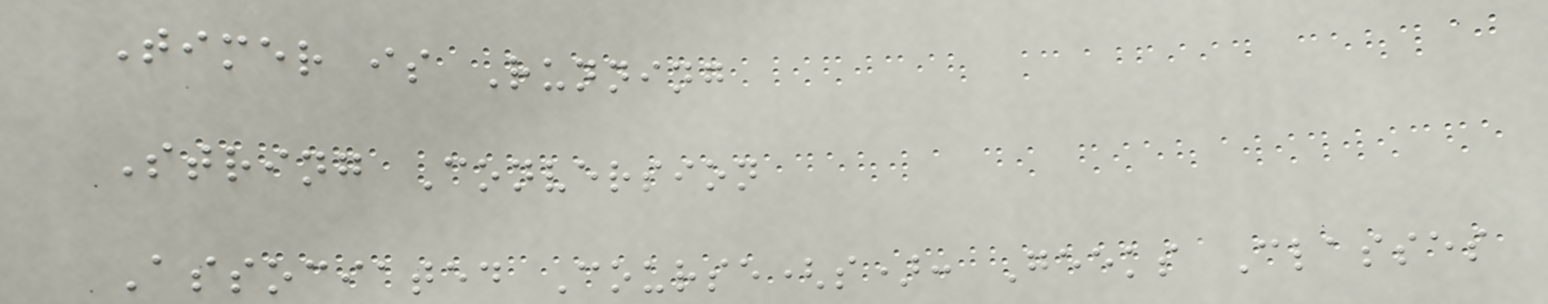Timer is Running
String Conversion
Associated Course(s): Geeks Classes
